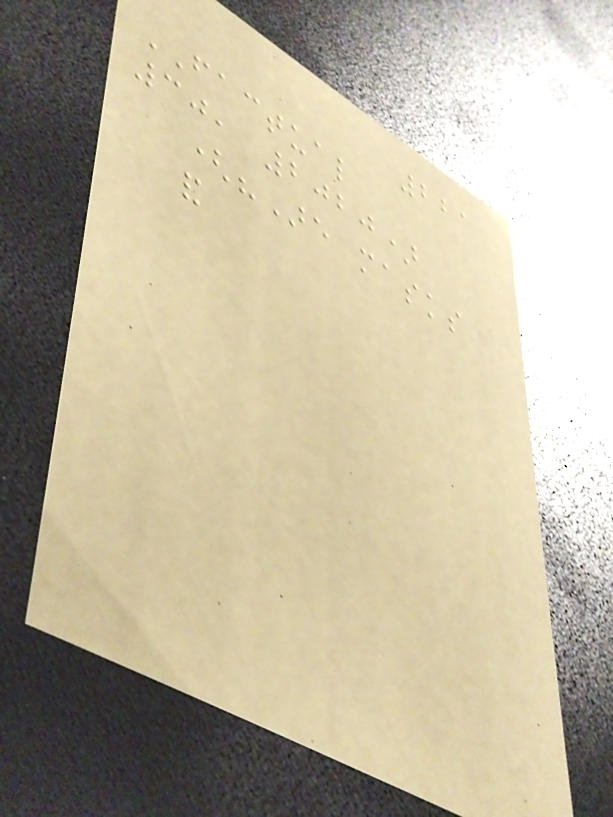221
FACTUAL
30, 2020)
("Are masks
and
